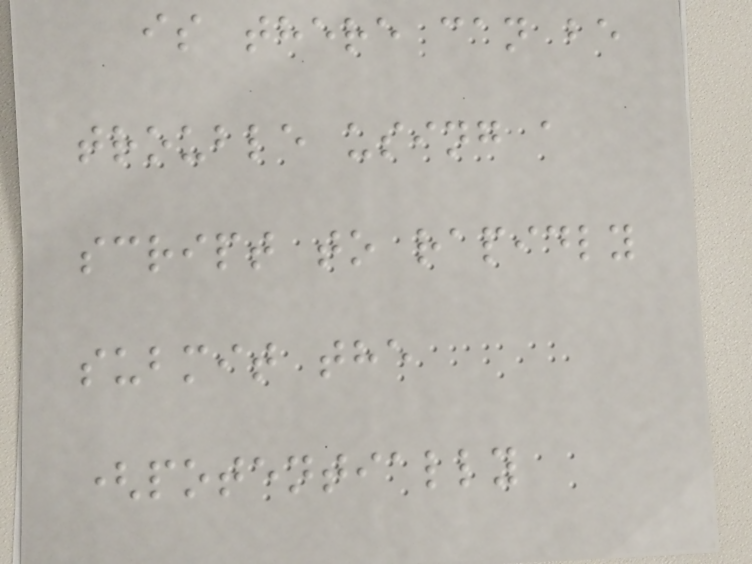is there can be
trouble using a
script to rapidly
submit the
(potentially
